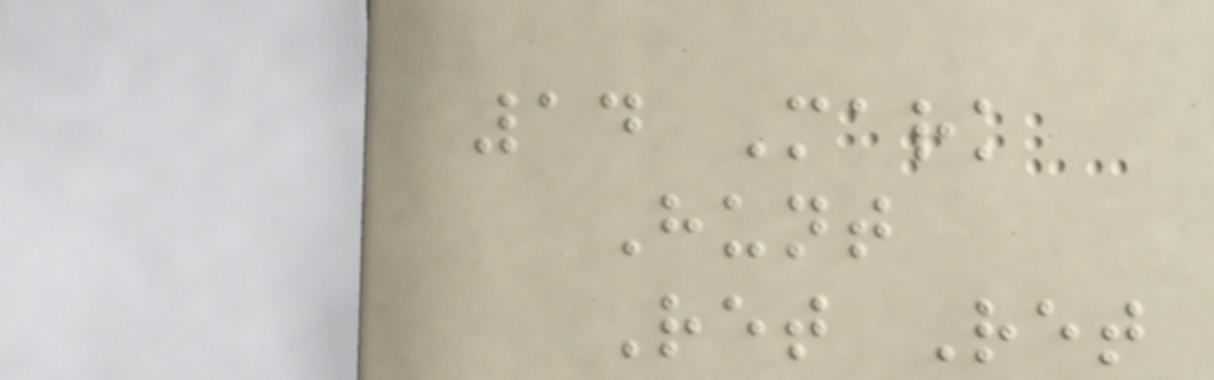14 Mark
Hunt
Ret Ret
